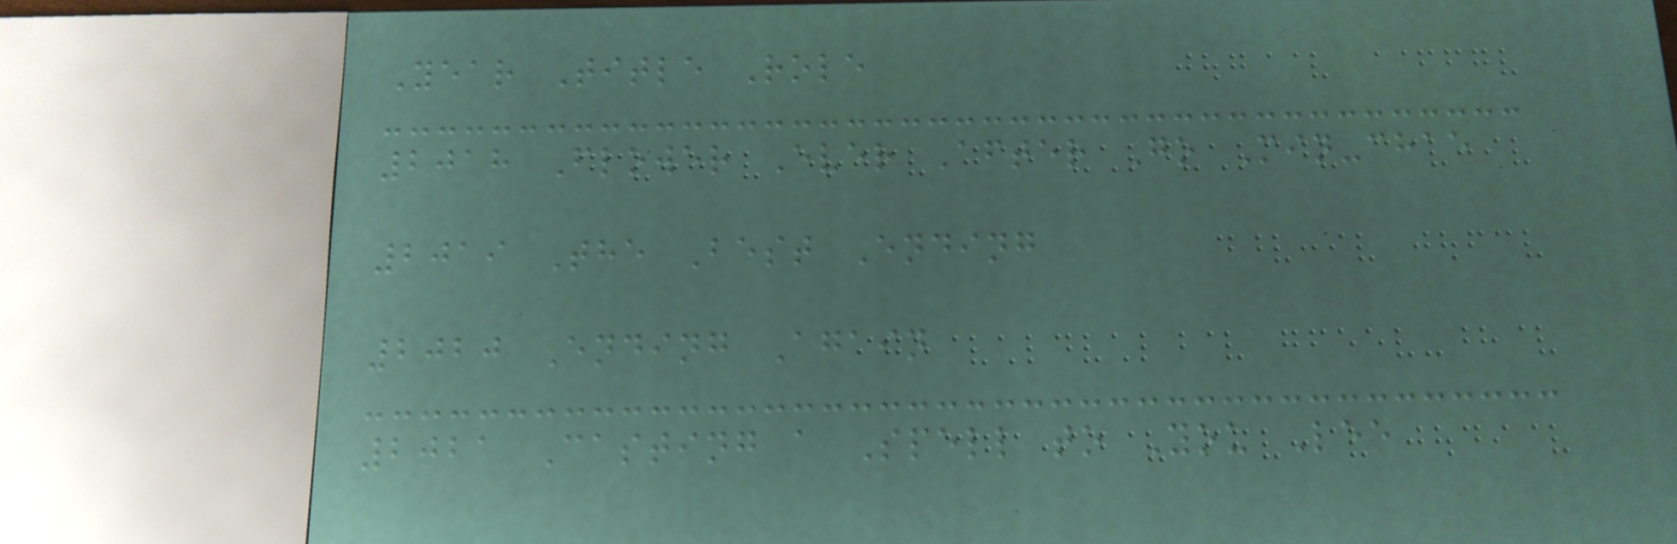Year Title Role
2018 Flower Ever After Go Min-chae
2019 The Best Ending
2020 Ending Again
2021 Casting a Spell to You Lee
